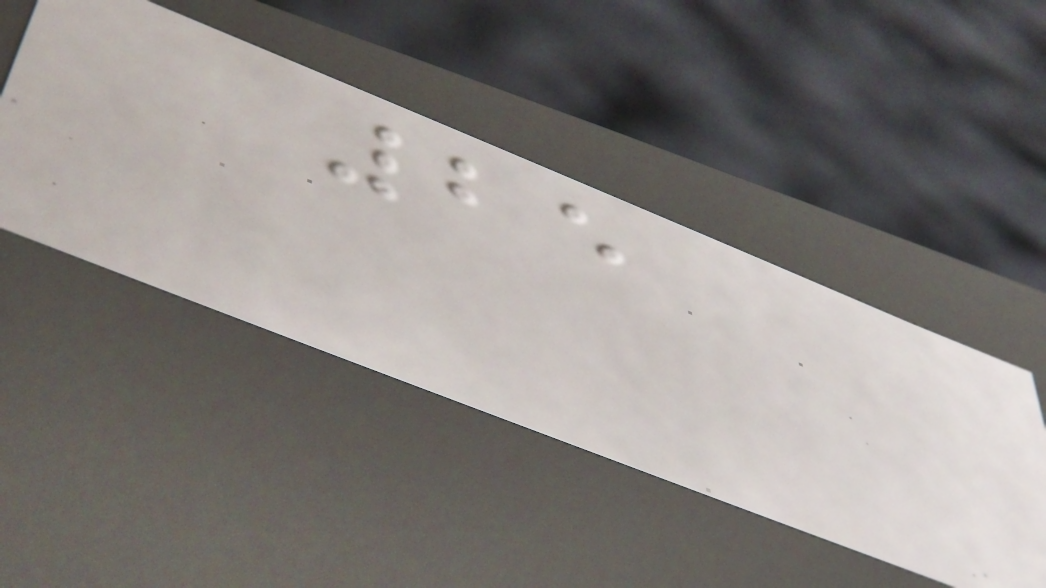25
